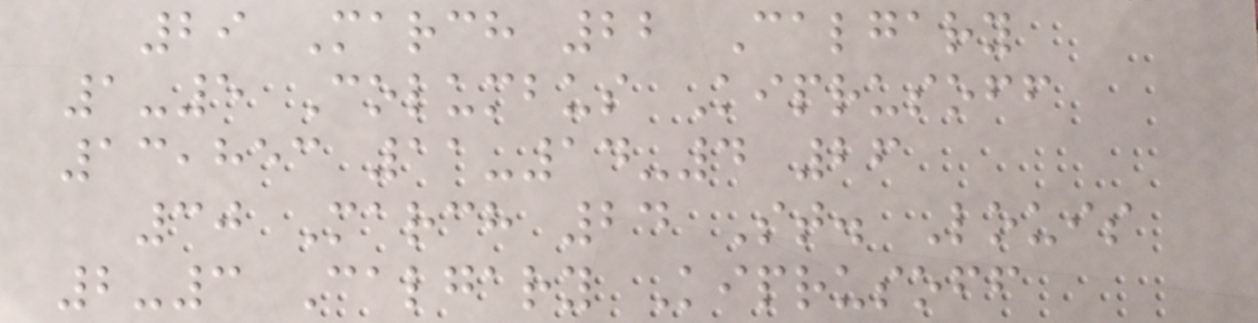29 March 22 Calgary
1-5 Columbus Kiprusoff
13,853 11-14-4 26
30 March 24 St. Louis
2-3 Calgary Kiprusoff
